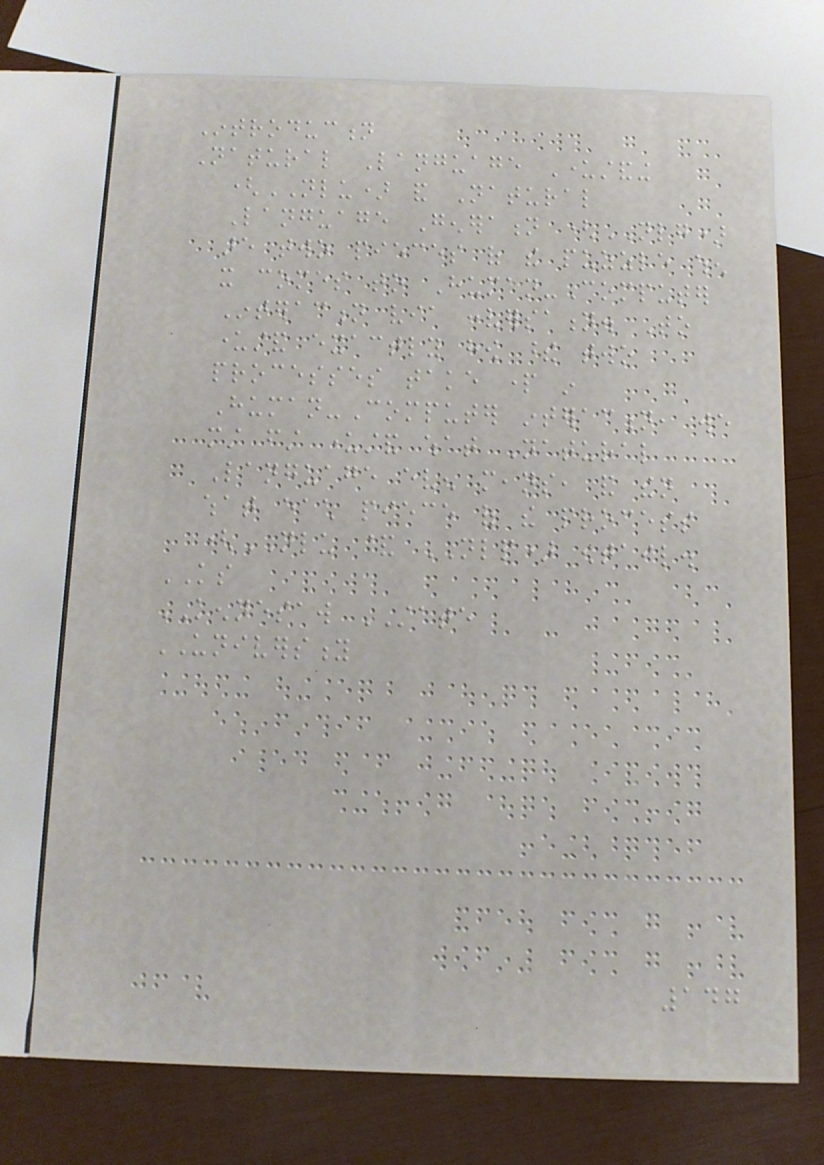Introduction
Natural Language Understanding
(NLU) and Natural
Language Generation (NLG)
are two pieces of the puzzle when
it comes to Human-Computer
Interaction via conversation. To
understand exactly how these two
processes take part in
Human-Computer interaction, we
must first understand what Natural
Language even means, and then
what each piece of the process
(NLU & NLP) entail.
KS
KENNESAW STATE
UNIVERSITY
147
